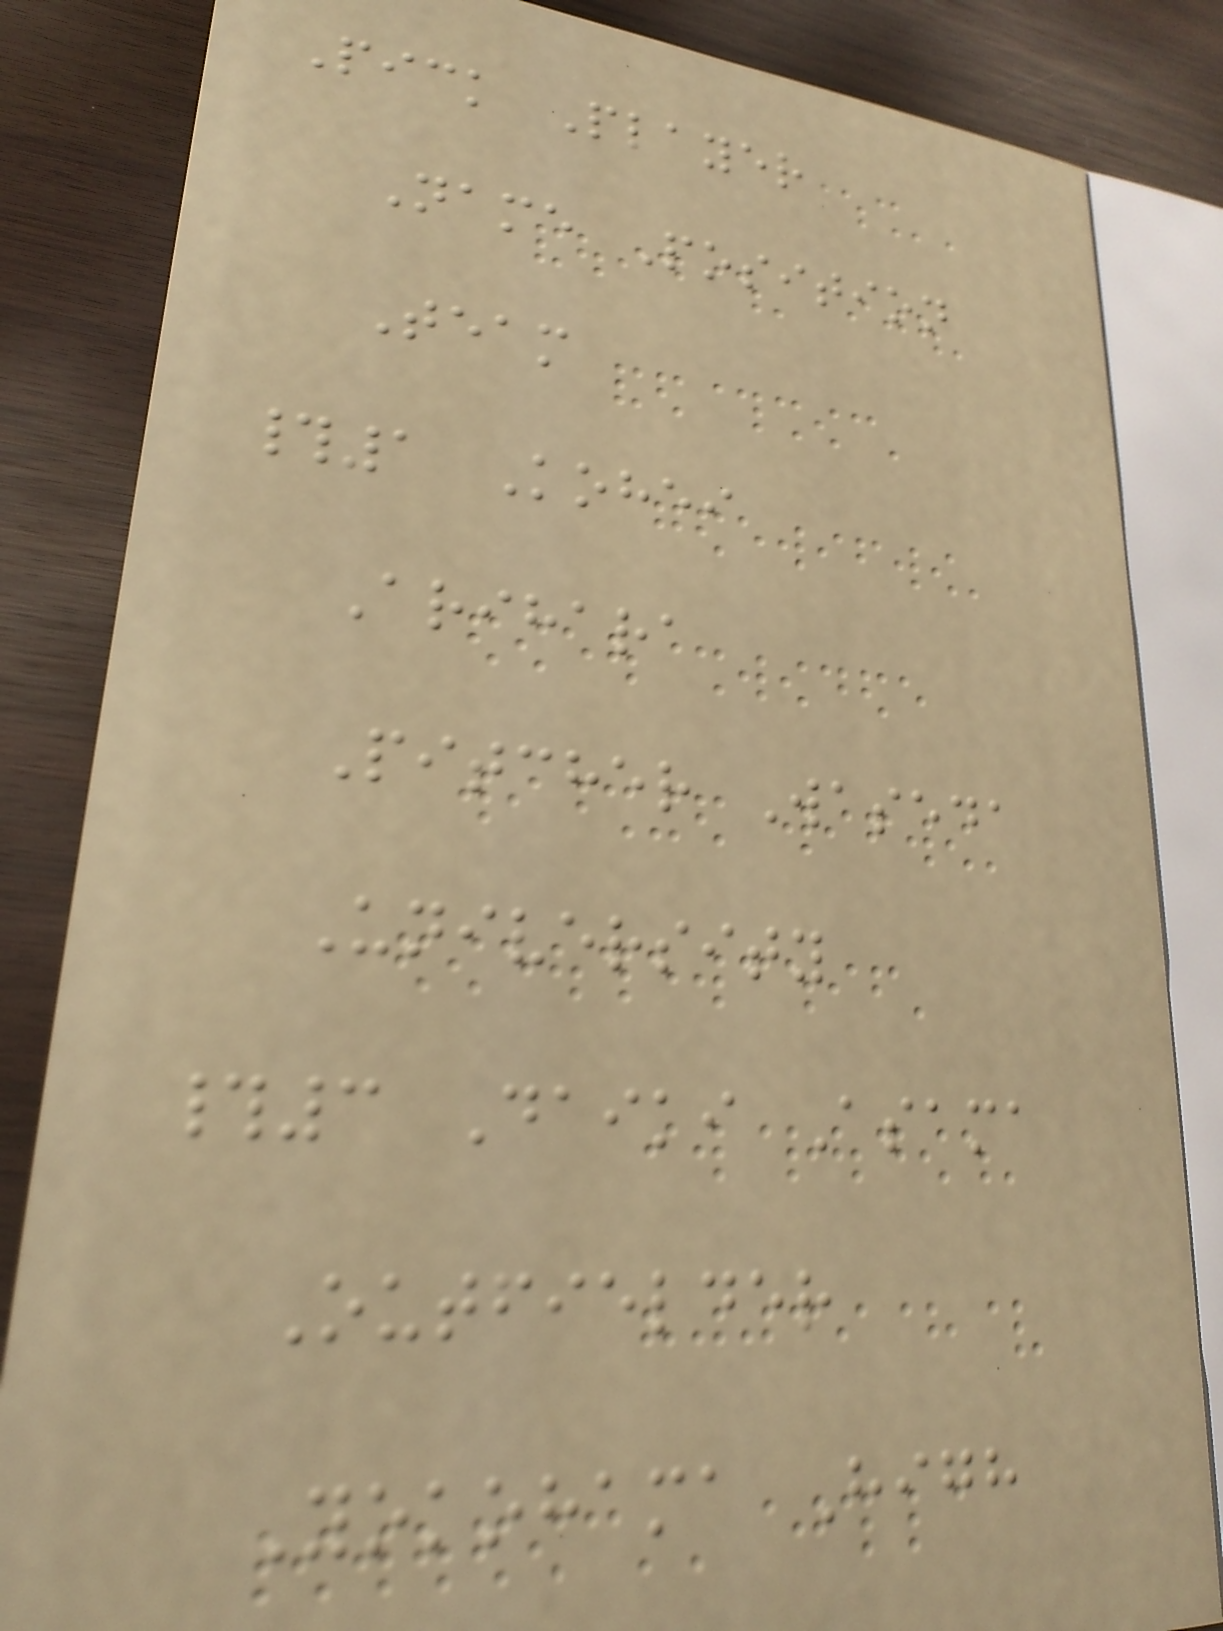Pick Player
Name Position
Team
#1 Kohei
Arihara
Pitcher Waseda
University
#3 Daiki Asama
Outfielder
Yokohama High
